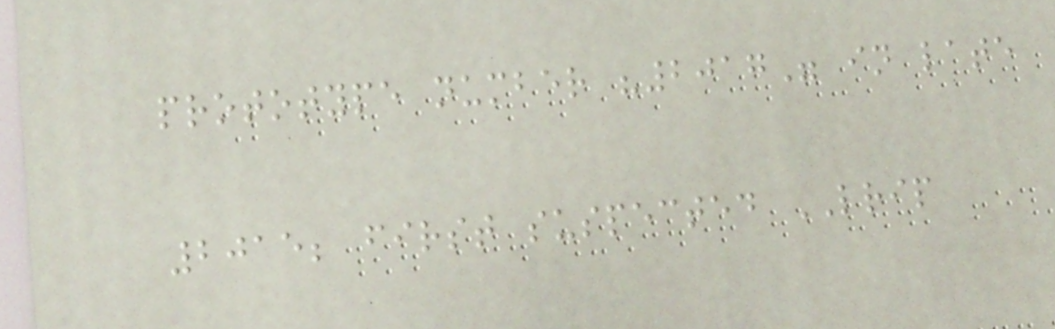prototype number "2017" in late
2015; first suspected LRIP
